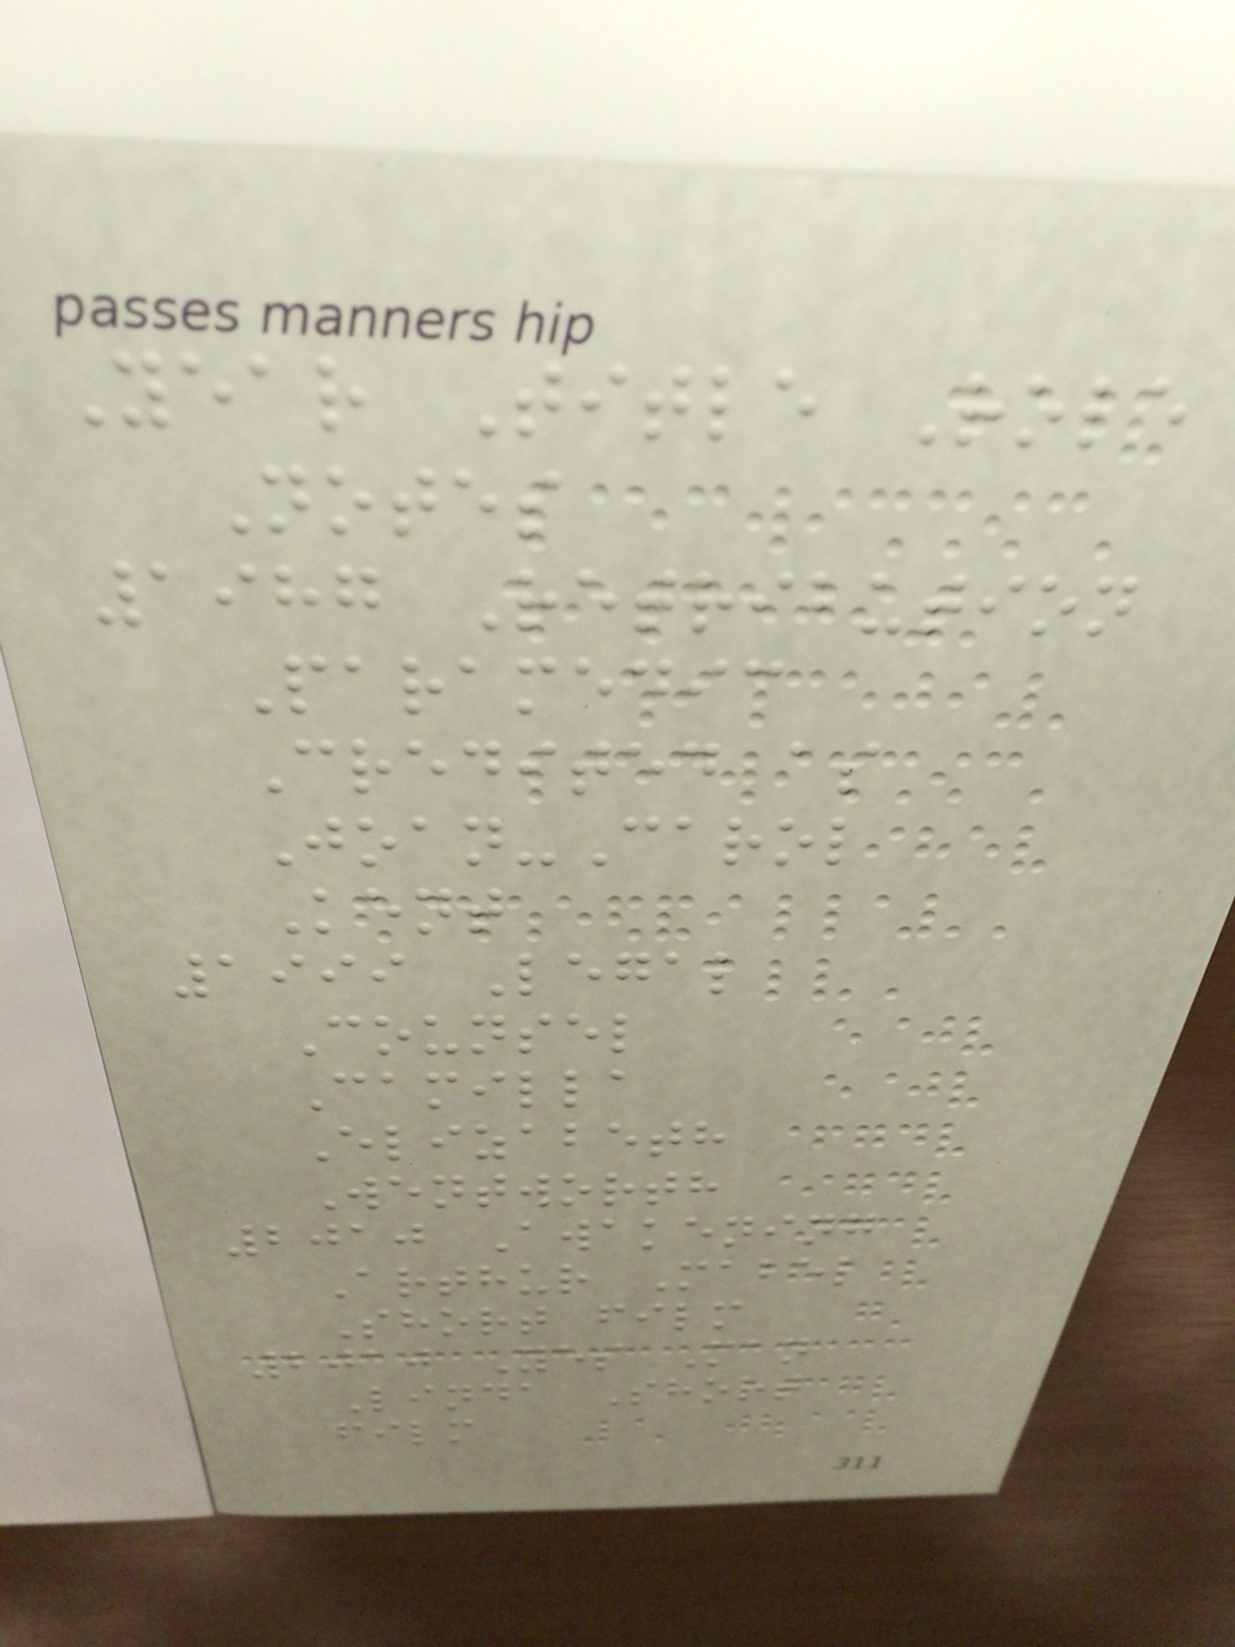Year Title Role
Notes
1987 Retribution
Paramedic
Credited as
Joan-Carol
Kent
1999 Legal
Counsel
Camilla
Elizabeth
Wentworth
2010 Awakening
Arthur Mabel
Short film
2010 Yes Man
Linda Short
film
